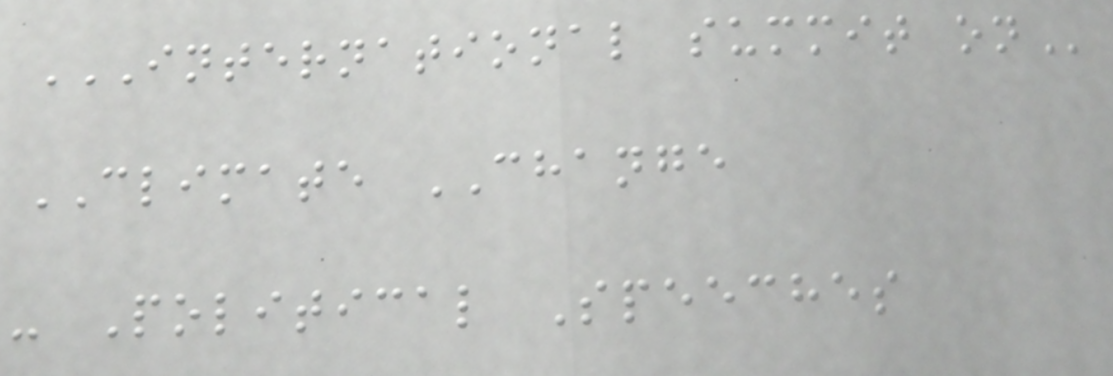INTERNATIONAL SUMMIT ON
CLIMATE CHANGE
- Political Speeches
